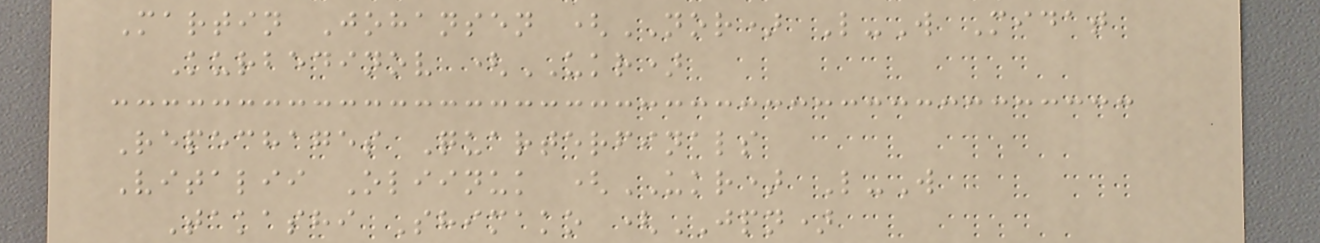Martin Johansen (NOR) L-W Midat
Kurbedinov (UKR)
Repechages Quarterfinals
Vitalii Oliinuk (UKR) L-W
Takashi Shimako (JPN)
